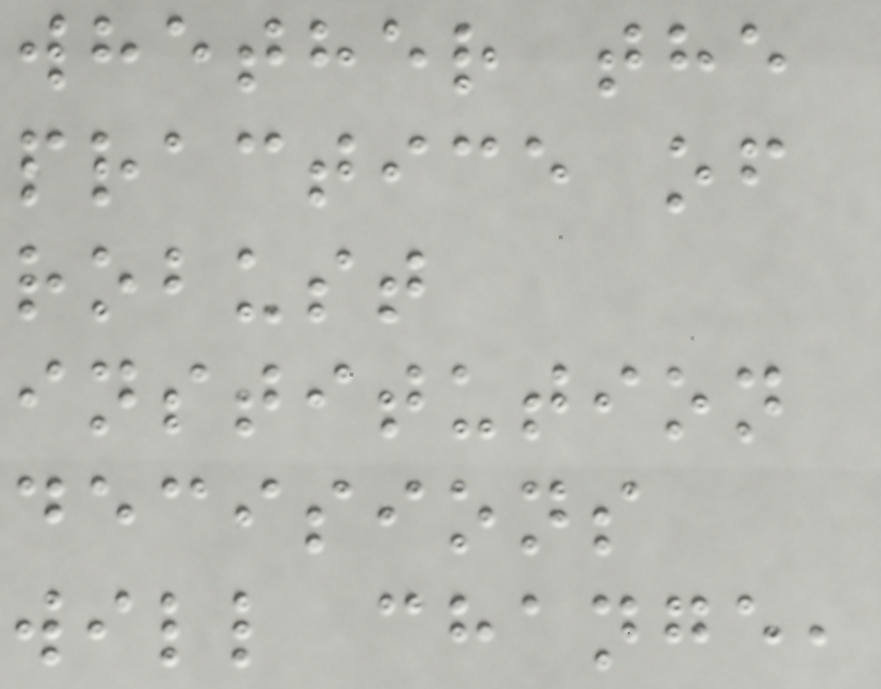whether the
practice of
robust
institution
decisions
will change,
